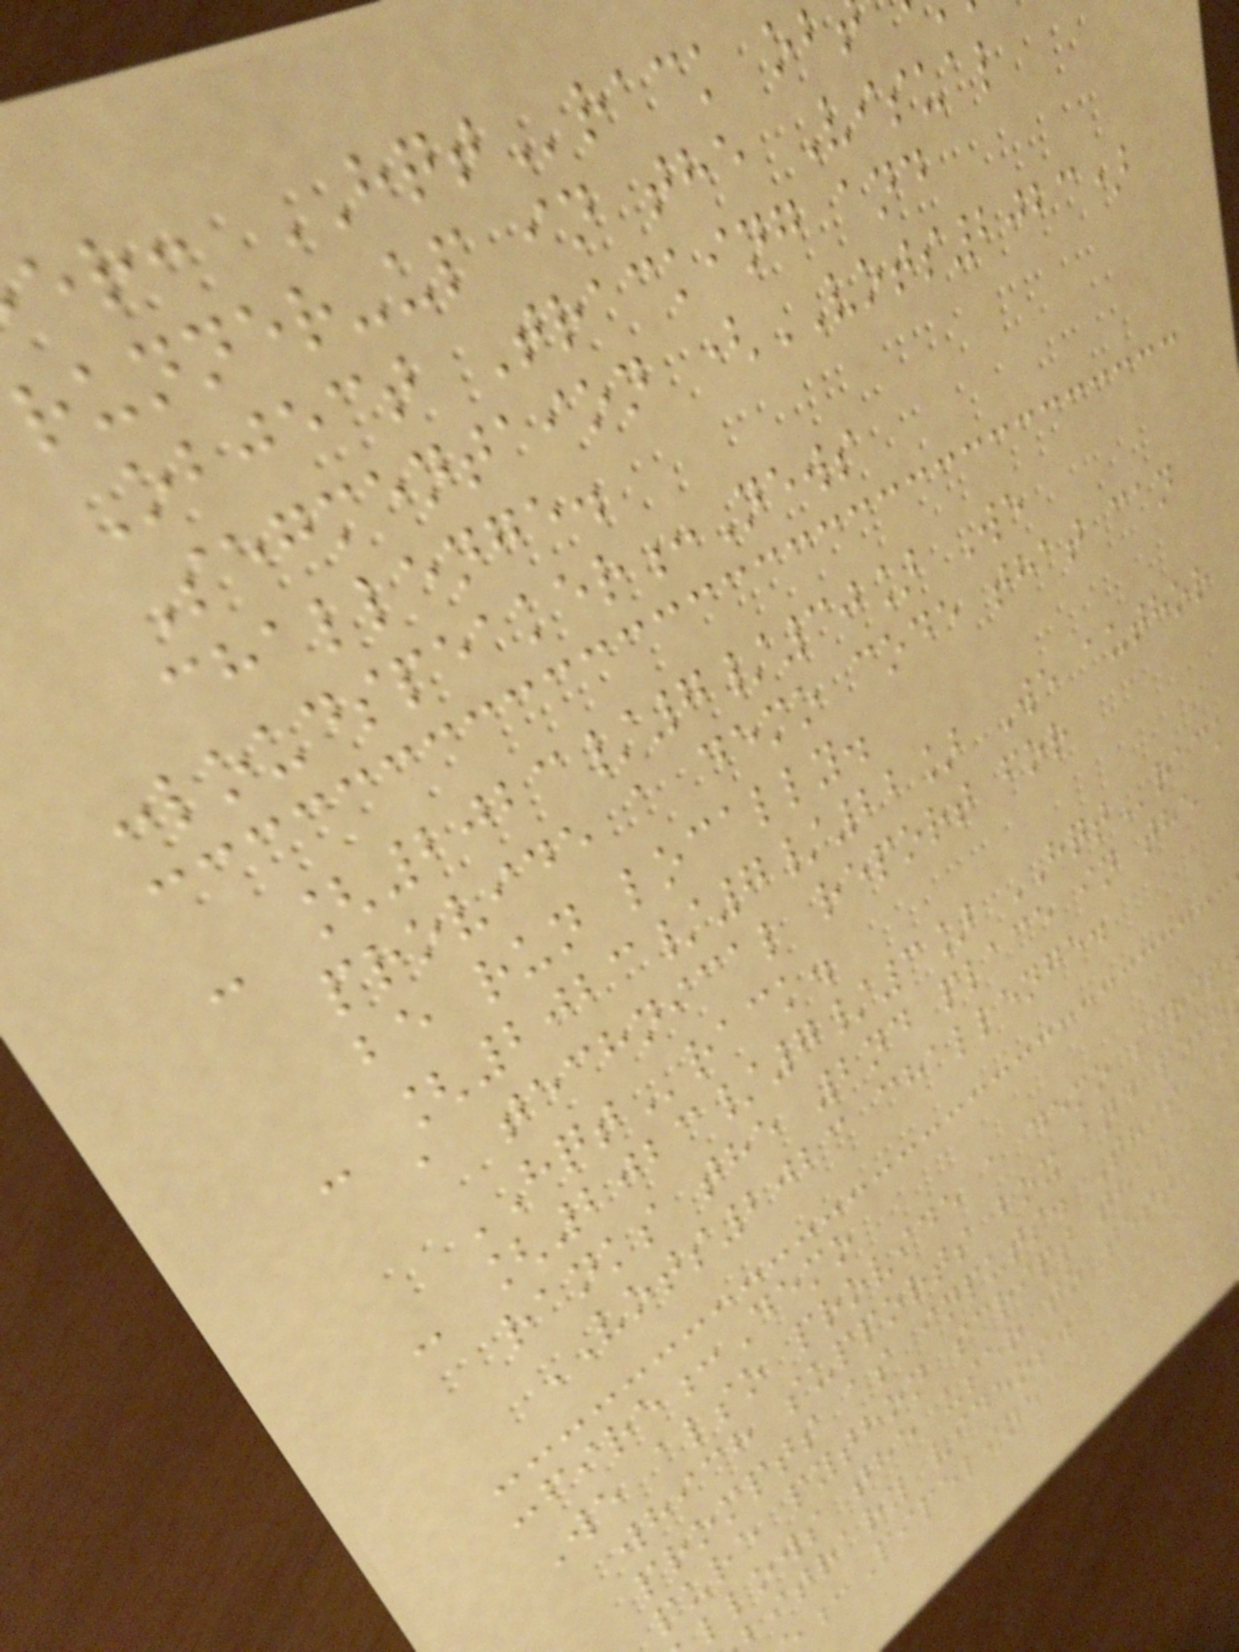er: HQTrack ob
runner-up in the Visual
Object Tracking and
Segmentaion (VOTS2023)
challenge.
:loudspeaker:News
- [2023/7/30] We
provide a demo code that can
be run locally.
- [2023/7/22] We author
a technical report for
HQTrack.
- [2023/7/3] HQTrack
ranks the 2nd place in the
VOTS2023 challenge.
:fire:Demo
We also provide a demo scrip
which supports box and poin
prompts as inputs. This is
pure python script that
llows the user to test
itrary videos.
:Pipeline
